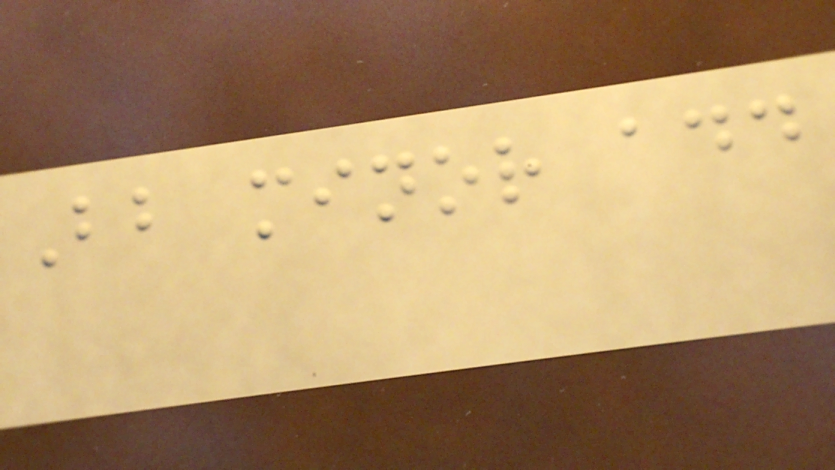Bb minor add
